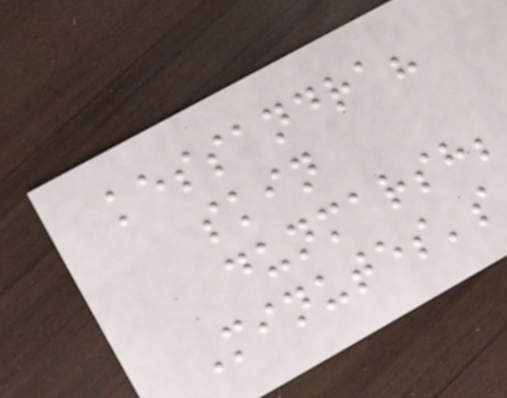kessandra?
skin
dunmarsh;
Minutes's
